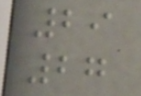29
27
